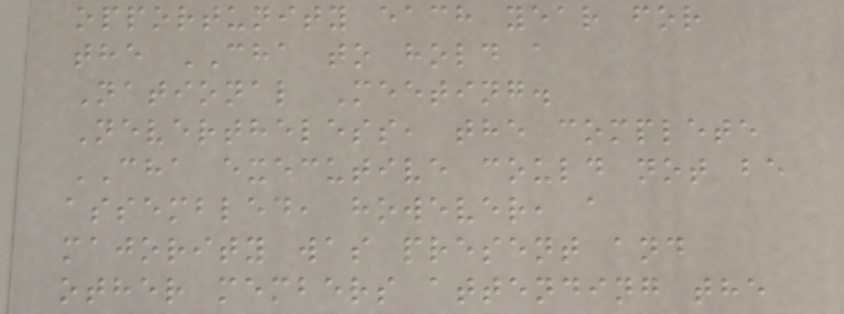opportunity each year for
the CHA to hold a
National Meeting.
Nevertheless, the complete
CHA executive could not be
assembled, however, a
majority was present and
other members attending the
